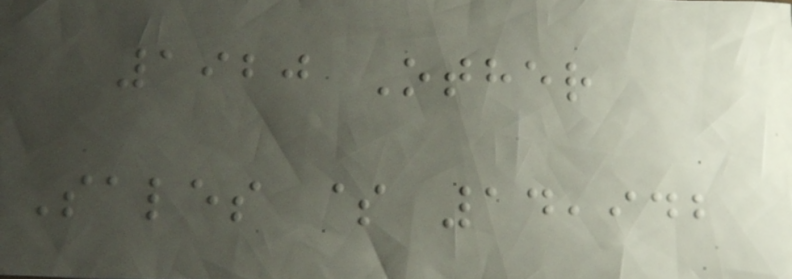1920 Other
Sales $ 14,942
